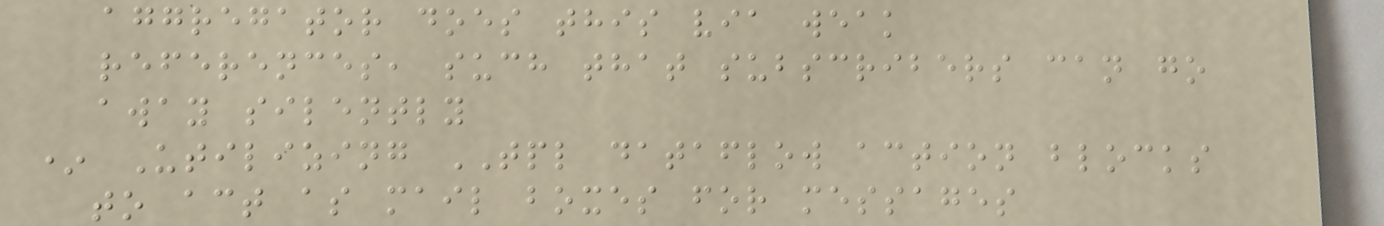aggregator does this via weak
references, such that subscribers can go
away silently
* Utilizing TPL dataflow action blocks
to act as mail boxes for messages
